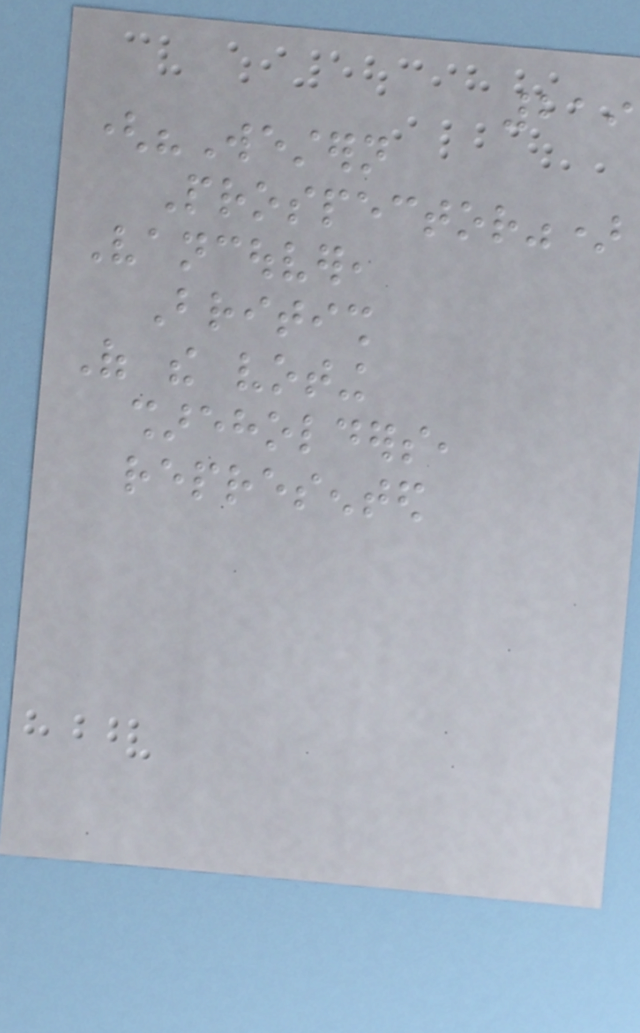219
("Western
Prospector")
Vancouver,
British
Of the voting
shareholders,
represented
